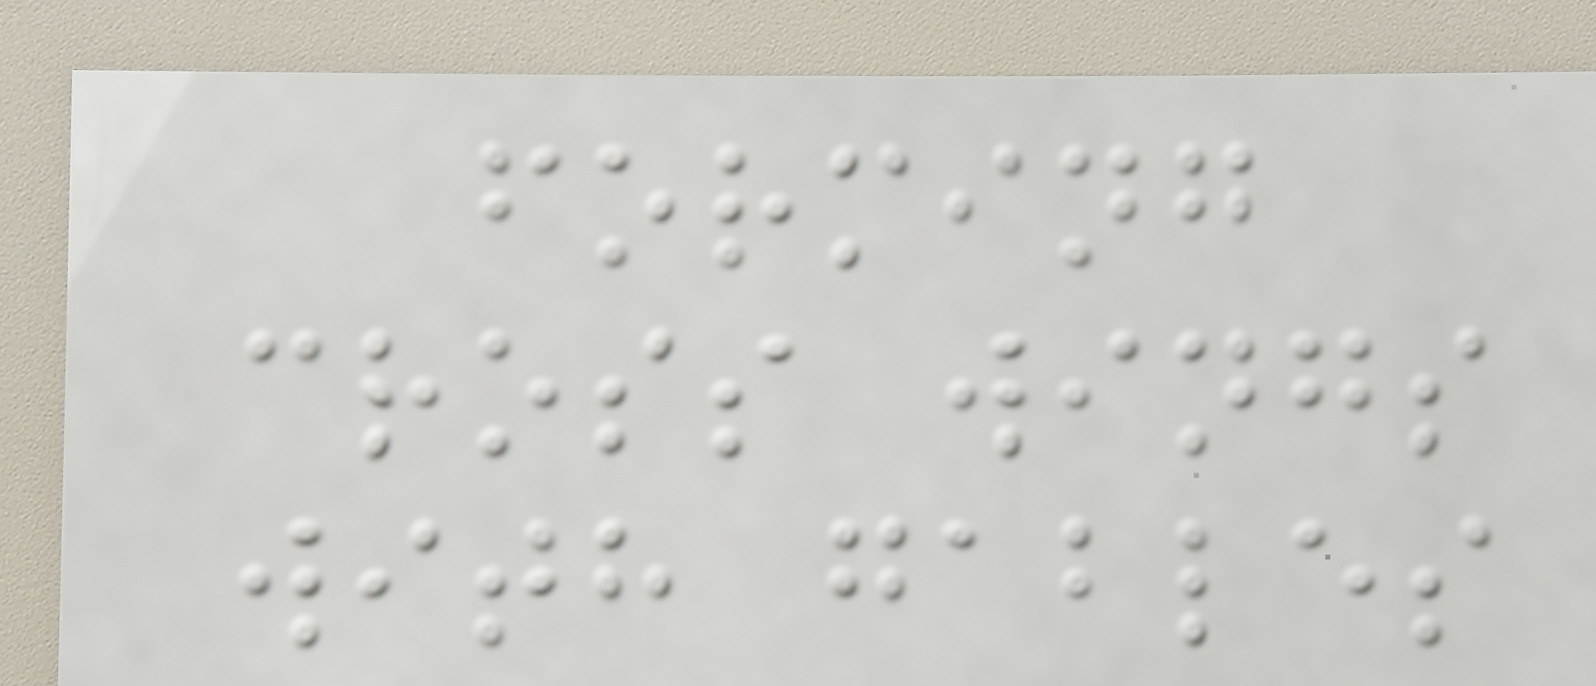forming
cross wings
with gables
